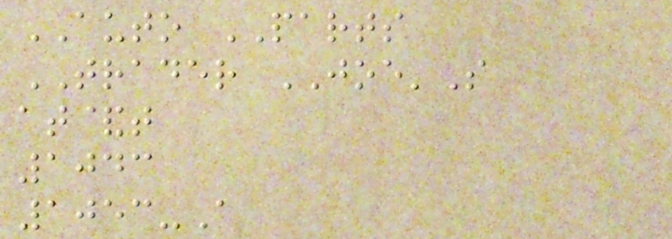AUTO PARTS
TRADER JOE'S
at&t
1043
1053-A
